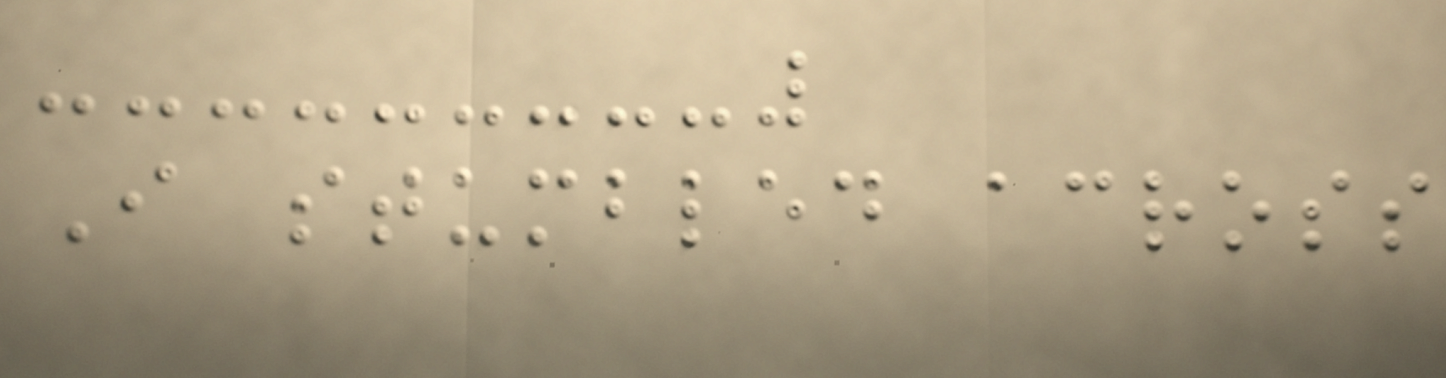I stumbled across
